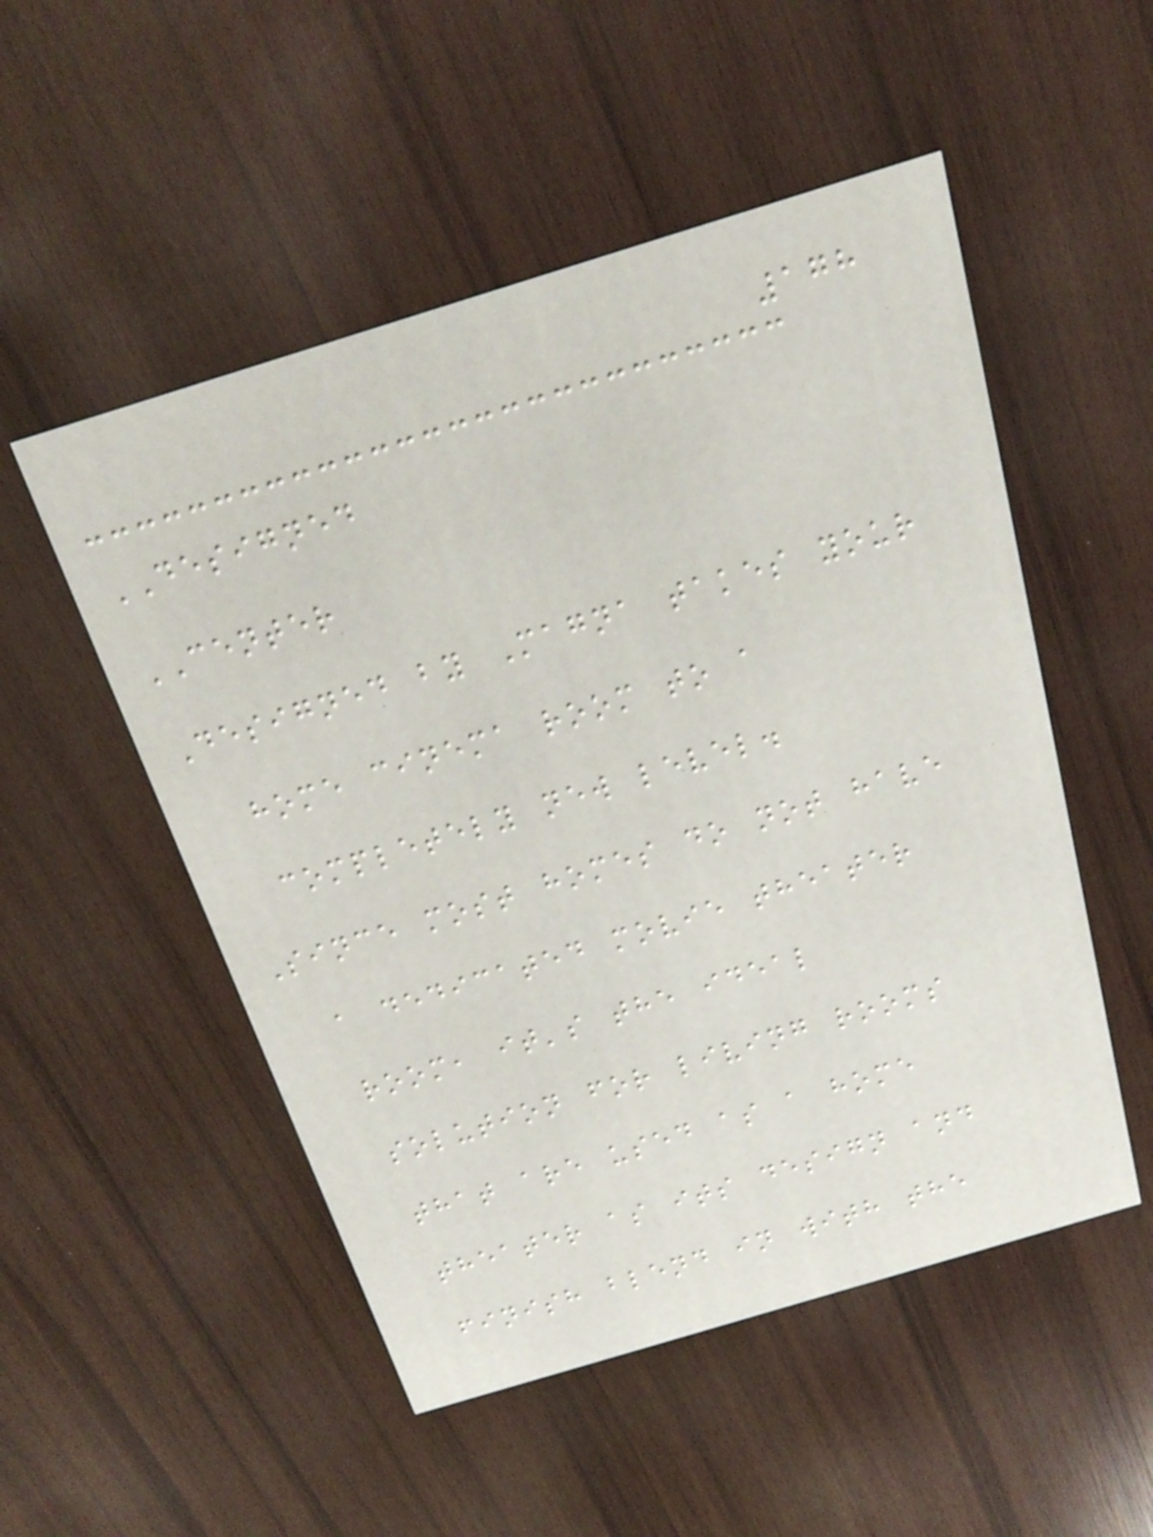178
DESIGNED
CENTER
Designed by Magna takes your
home cinema room to a
completely new level.
Since most homes do not have
a dedicated movie theater
room, it's the ideal
solution for living rooms
that are used as a home
theater as its design and
finish blend in with the
